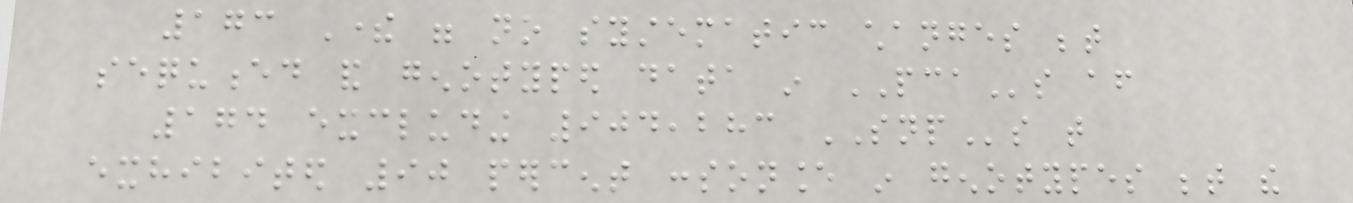173 There were no systematic changes between
sequenced and genotyped data in PCAs after
174 excluding 904,283 SNPs that
exhibited 90 percent consonance in genotypes between the
